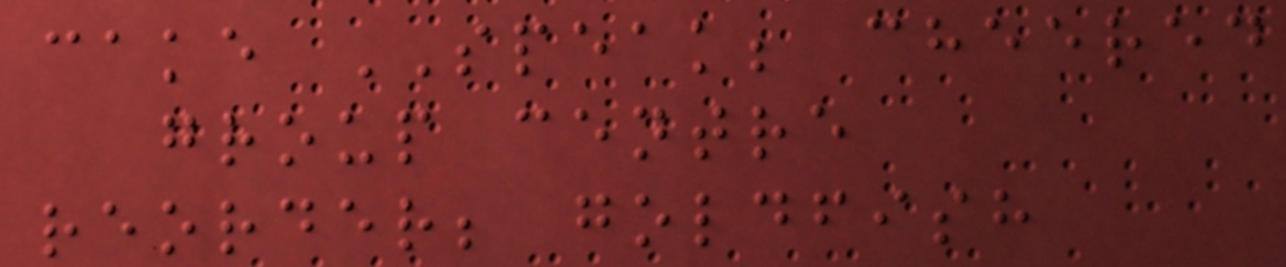cake SPEAK; cheered
group centre
reorder; goldfish
